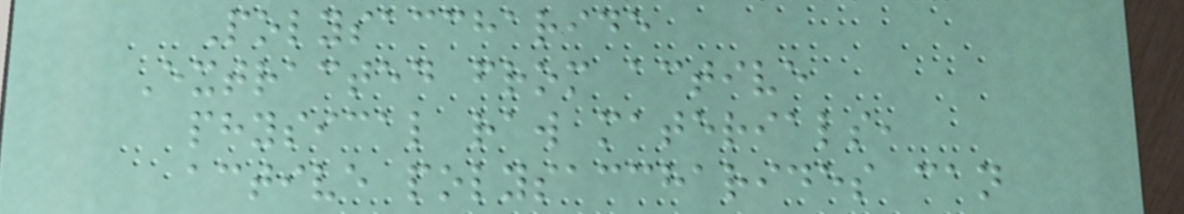Polysaccharide
Extracted from active
physical raw materials,
active polysaccharides can
